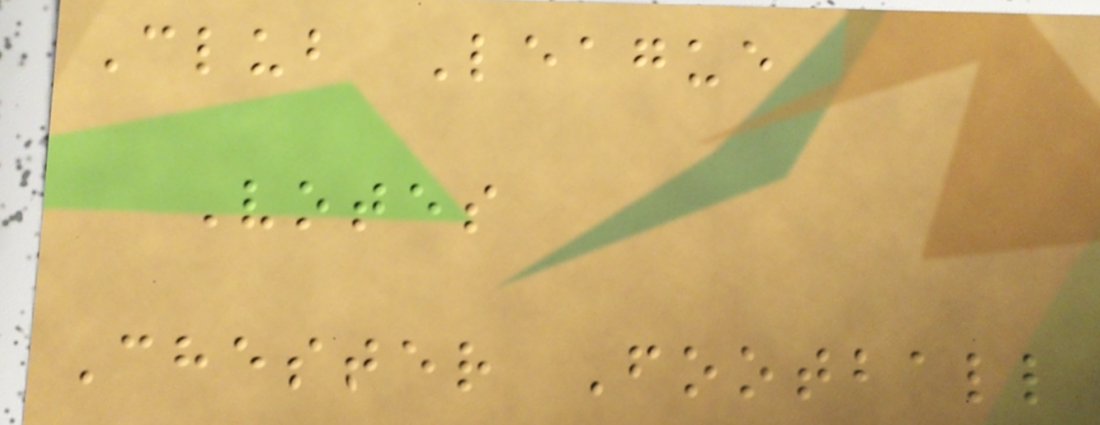Club League
Votes
Chester Football
